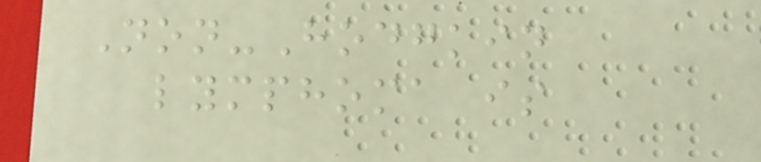Non-Hodgkin
lymphoma is
